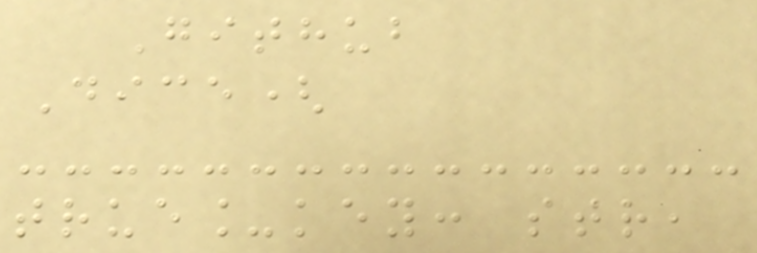Github
Dice(
true_key: str,
